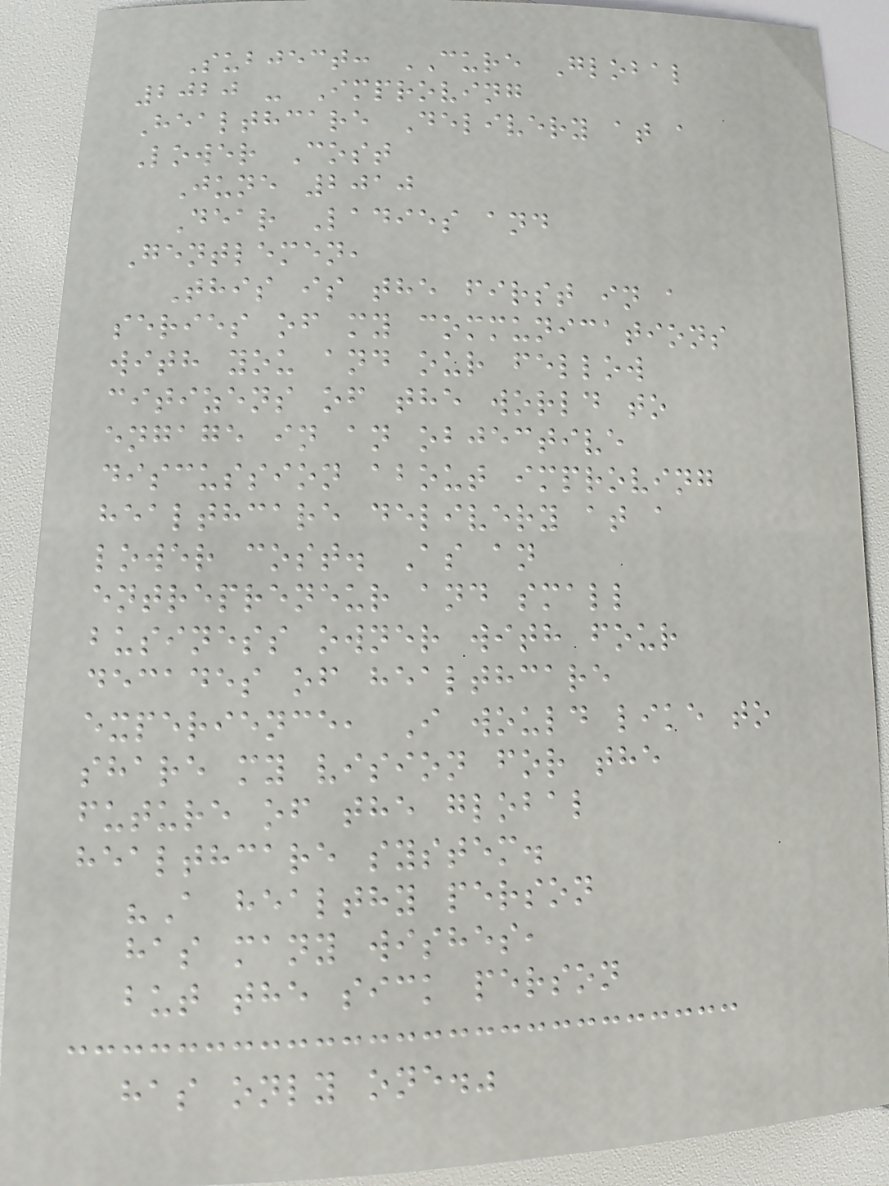Subject: CURE Global
2020 - Improving
Healthcare Delivery at a
Lower Cost
June 2010
Dear Ladies and
Gentlemen,
This is the first in a
series of my communications
with you and our fellow
citizens of the world to
engage in an objective
discussion about improving
healthcare delivery at a
lower cost. As an
entrepreneur and small
business owner with four
decades of healthcare
experience, I would like to
share my vision for the
future of the global
healthcare system.
"A healthy person
has many wishes,
but the sick person
has only one."
